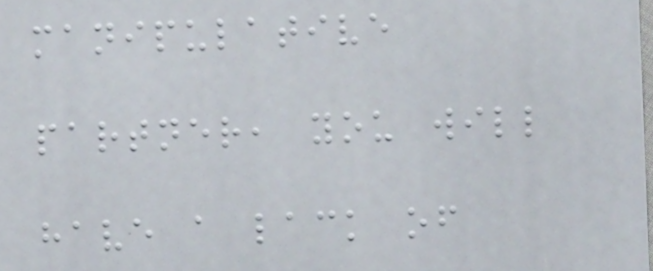manipulative
partner, you will
have a lack of
